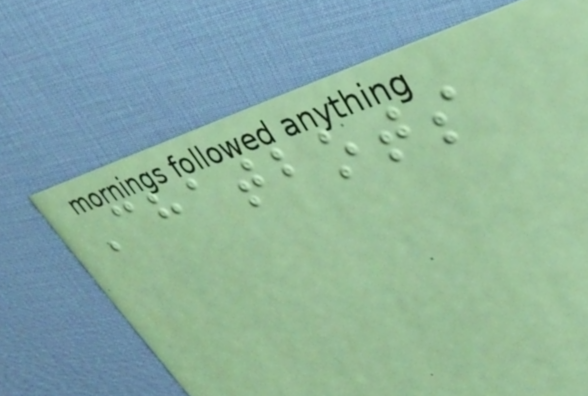Chatbots
